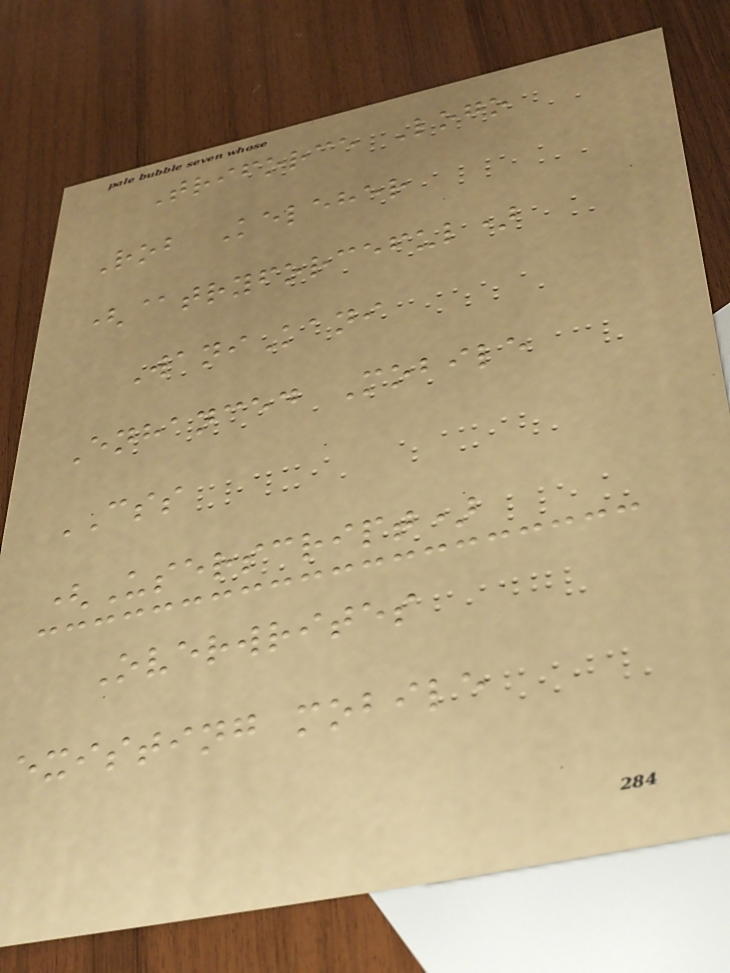Triforce Logo
Rob Keleher
(@tryforceful)
WaniKani
Enhanced Mobile
CSS
(Userscript)
Overwrites
existing mobile
